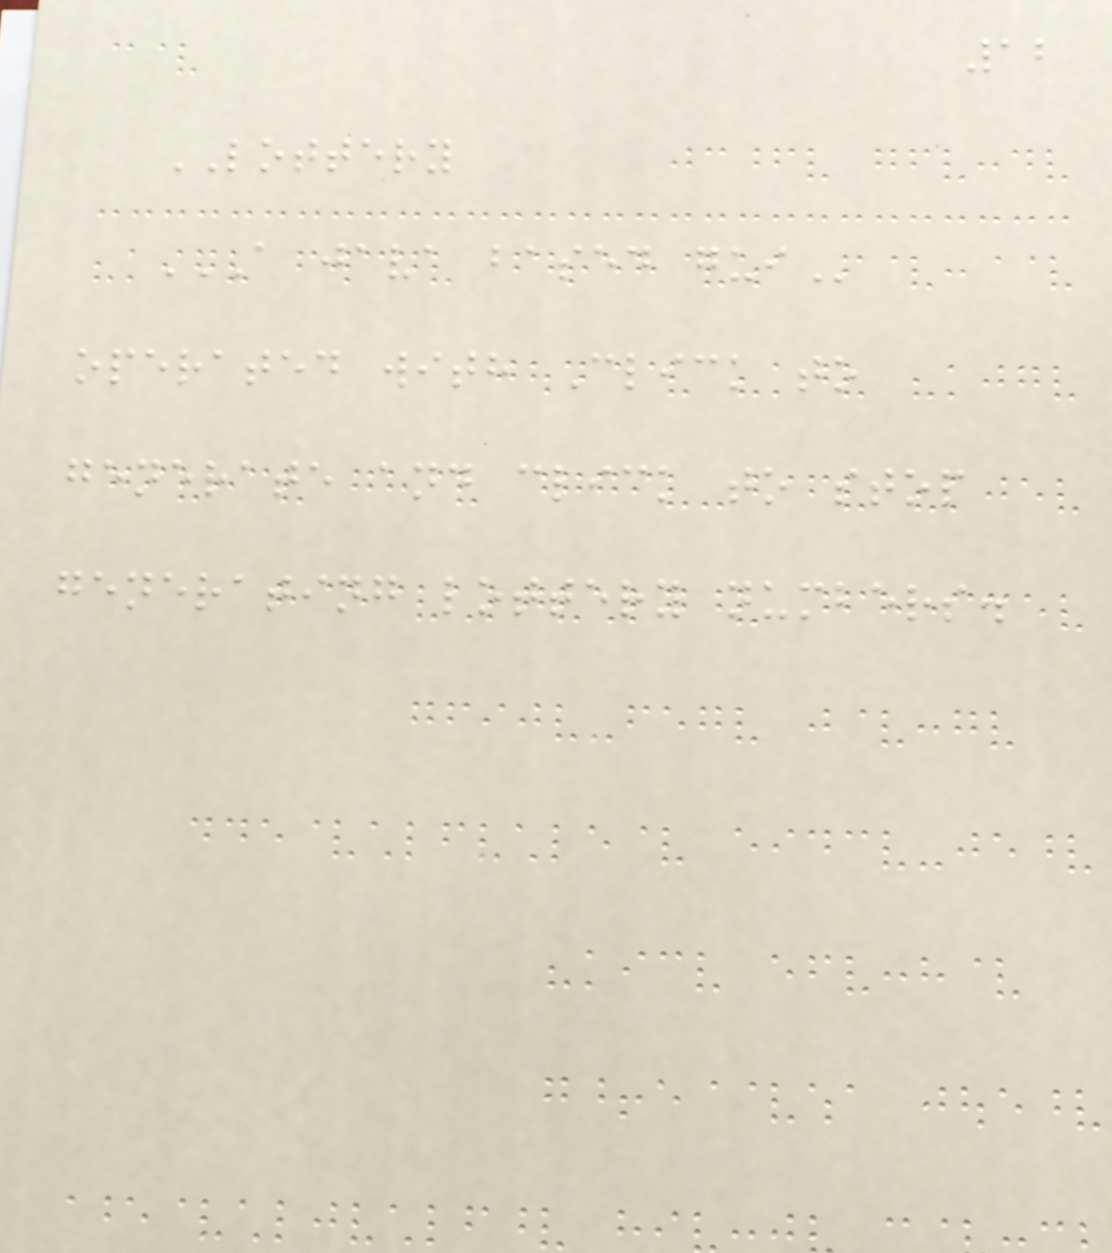12
LOTTERY
A JAVA BASED GUI
operated with Click to
generate and click to stop
generating lottery numbers.
